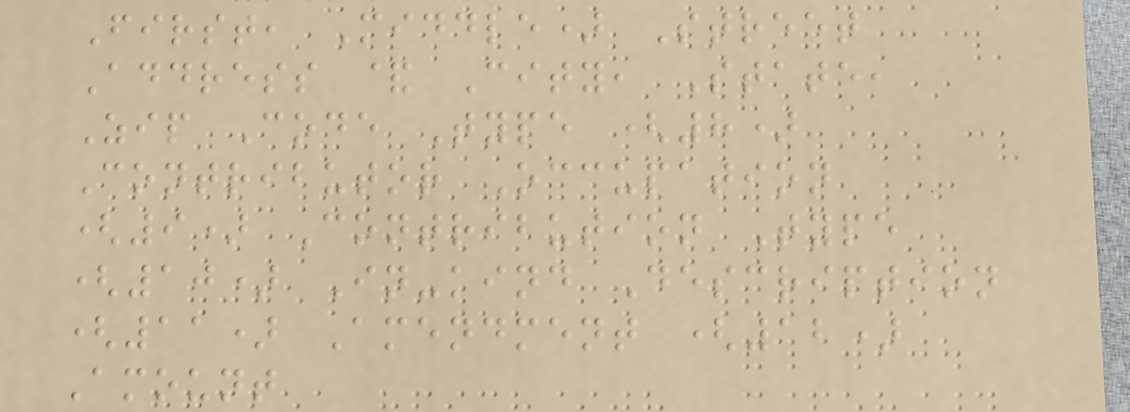First, Middle) Street
Address & City, State,
Zip Code Type (8)
Contributor Occupation
(9) Contribution Type
(10) In-kind Description
(11) Amendment (12)
Amount
